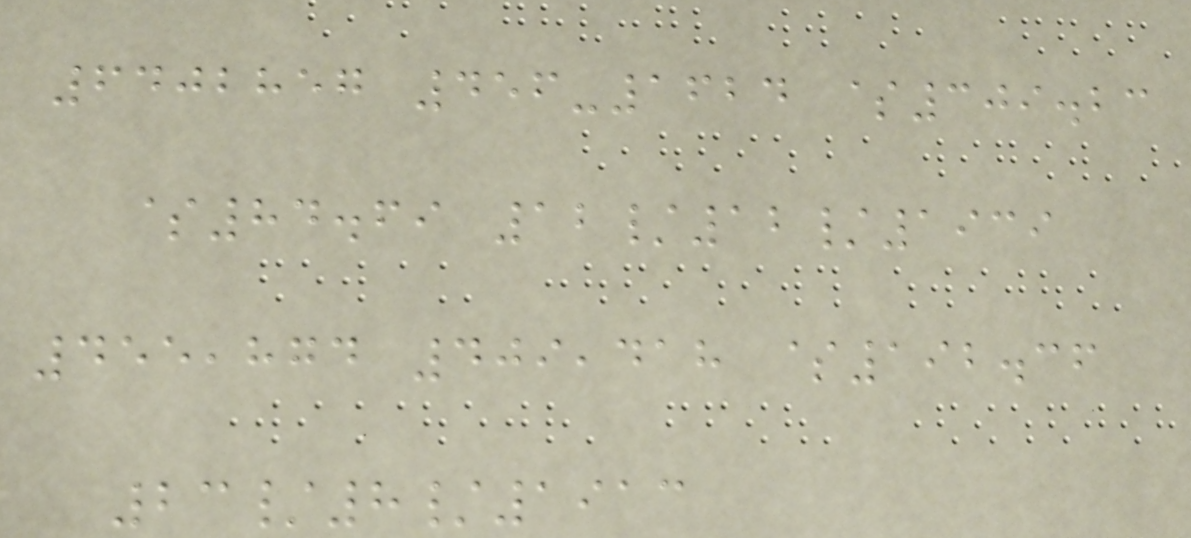6402857 456-1624 $309.23
$84.69 12/12/1939
455,874 409,418 $192.36
23/8/1913
